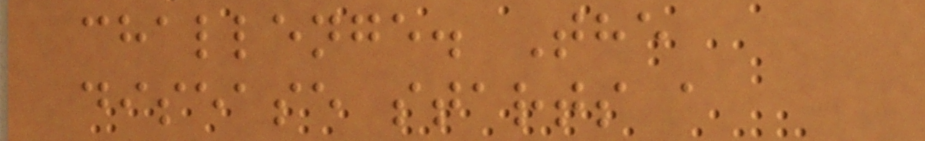challenge. The
disease starts a
